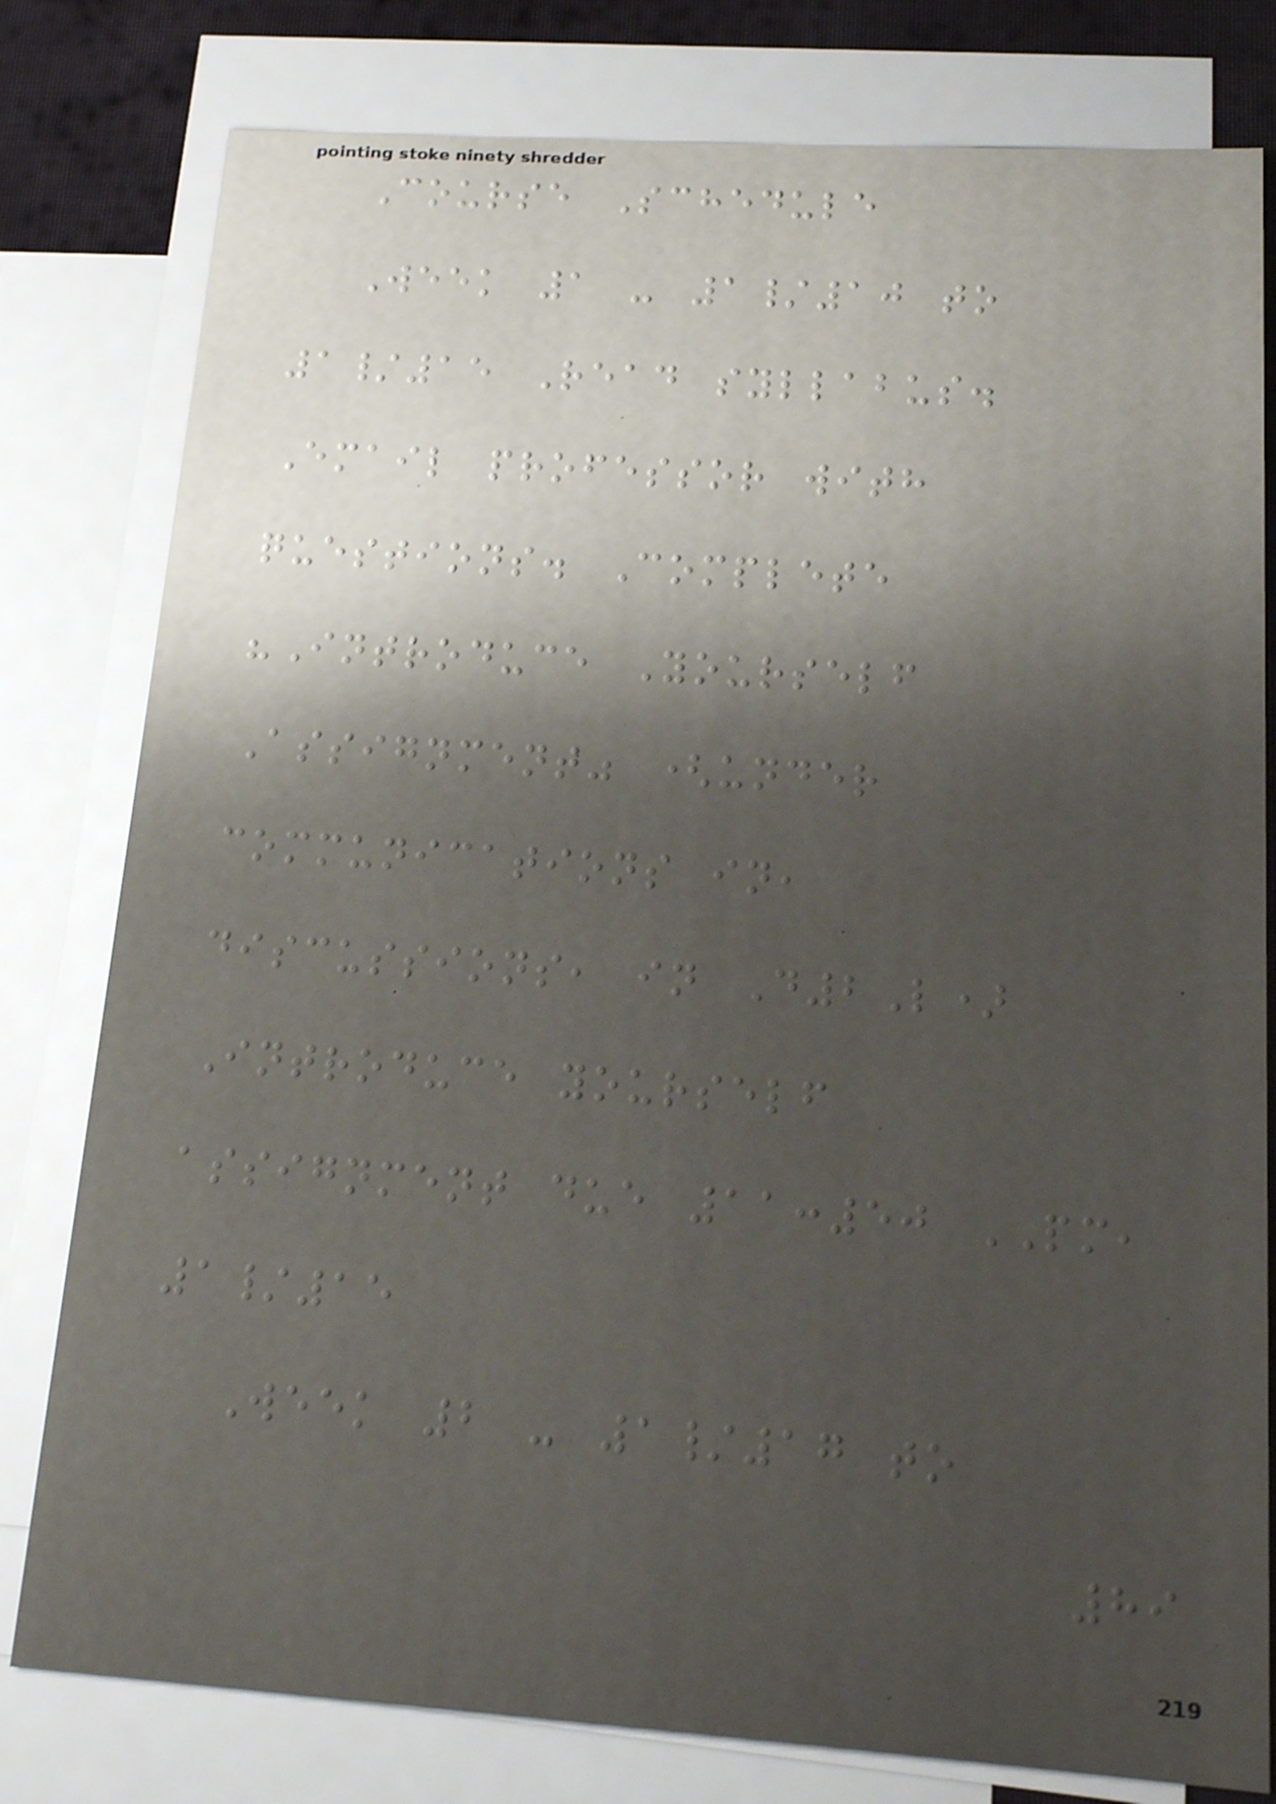Course Schedule
Week 1 - 1/10 to
1/15 Read syllabus.
Email professor with
questions. Complete
"Introduce Yourself
Assignment" (under
communications in,
discussions, in D2L)
Introduce yourself
assignment due 11:50 PM,
1/15
Week 2 - 1/17 to
89
